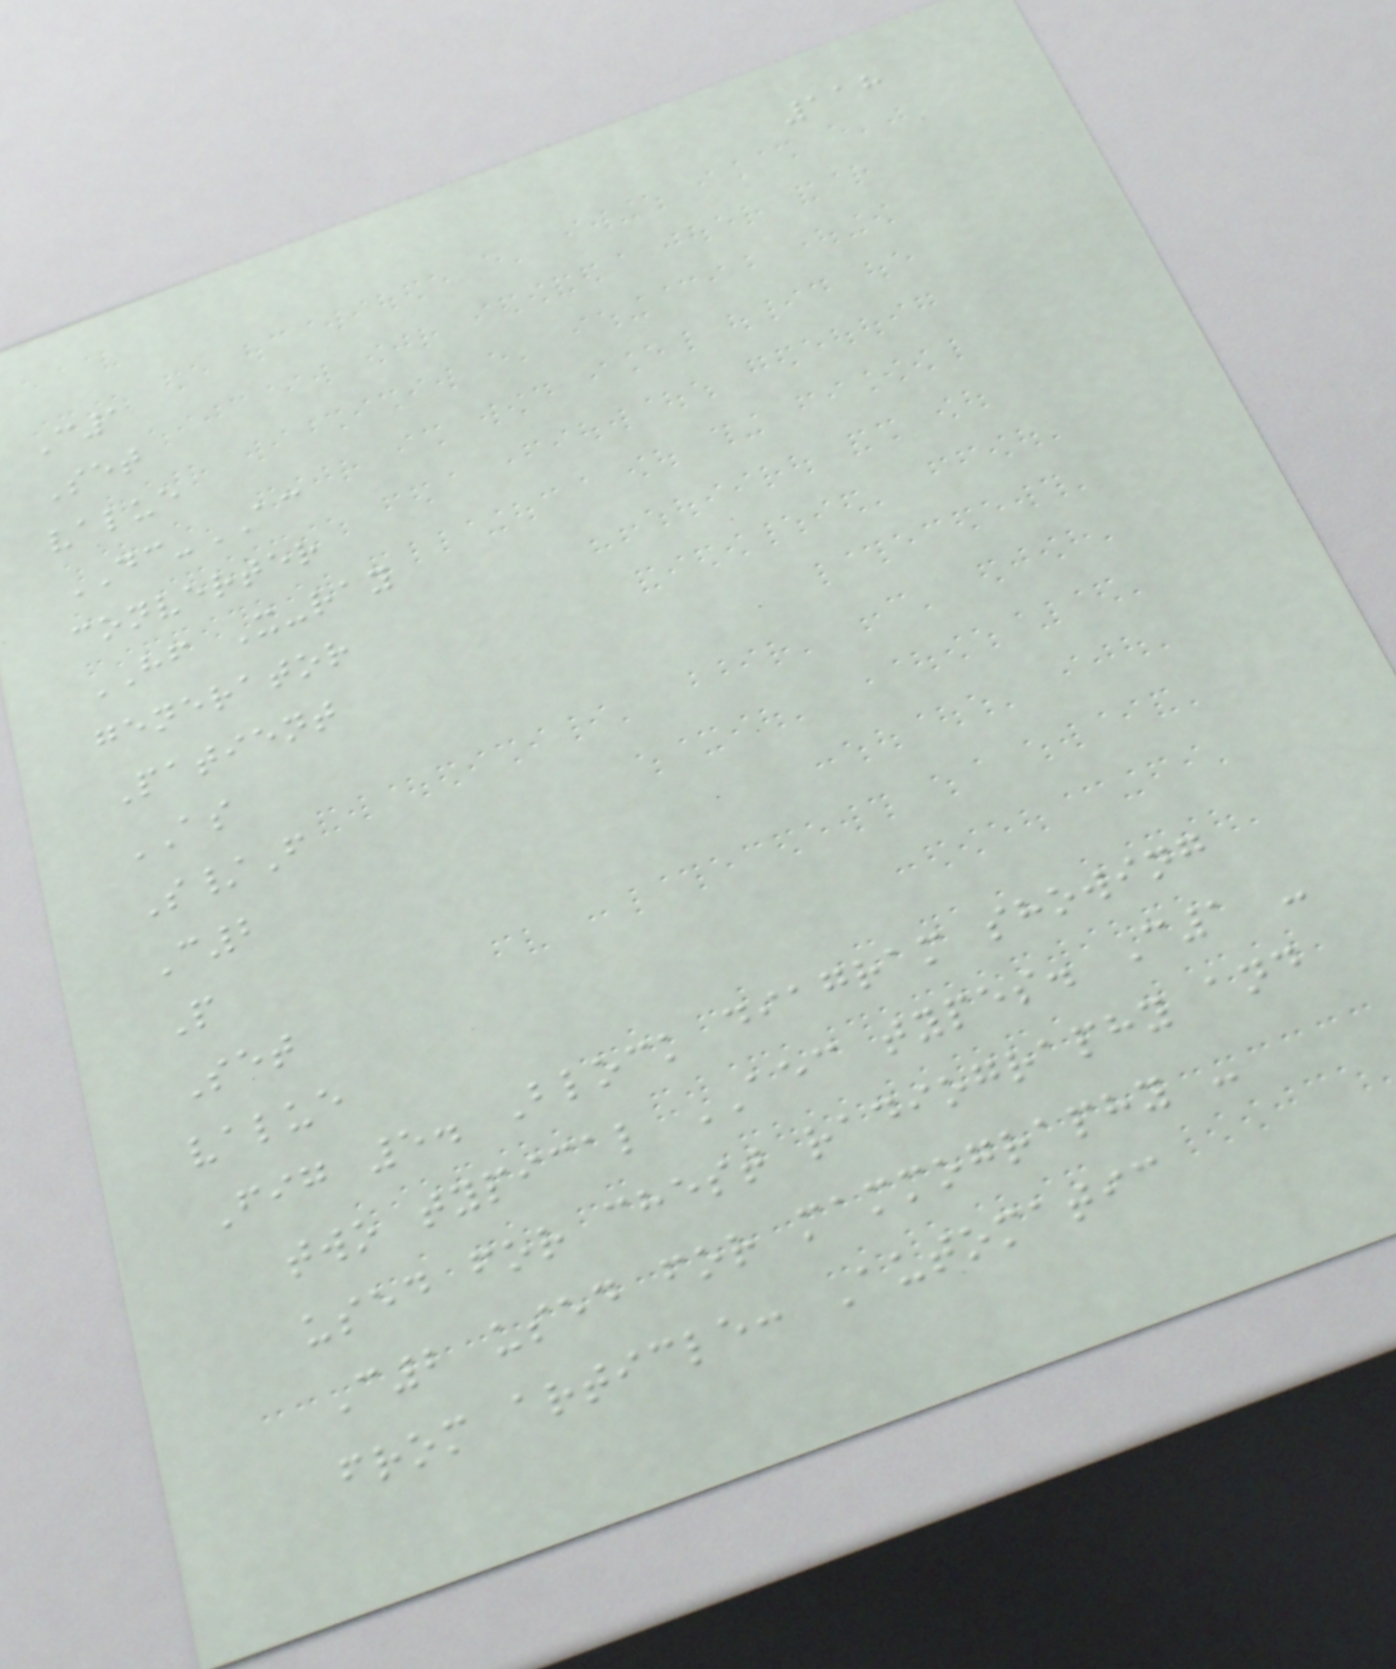118
C1
Set
value
DC-AC
converter
HF X-ray
generator
Patient
AS
S/F
C2
P
Set
value
Fig 5. Block diagram showing
two typical AEC types. C1 -
used for chest radiography and
C2 used for mammography -
from article: Automatic
